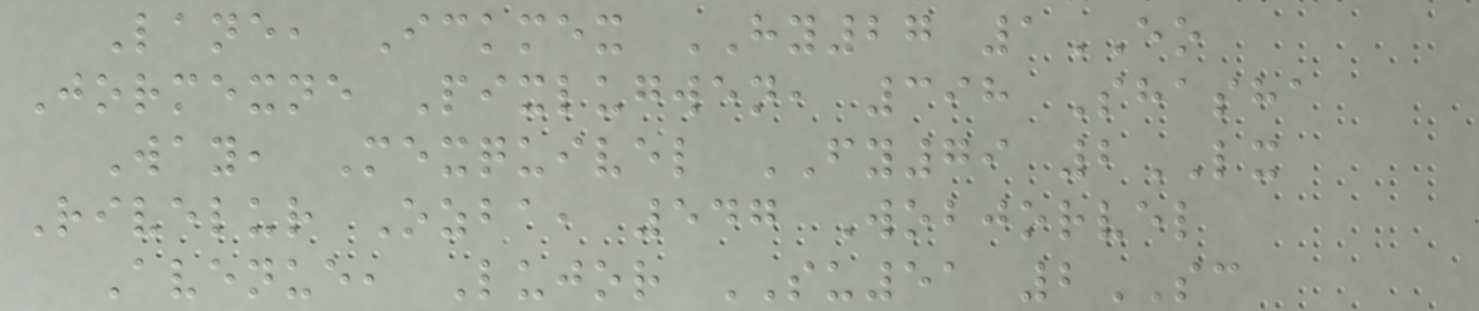Lane, Ickmex HY27 1EO
Jormexne Pixlugwen, 398 Shasha
Way, Mexquivel FY79 2LX
Rivelur Ozba, 547 Wobjorvel
Avenue, Lujor SU51 2SC
